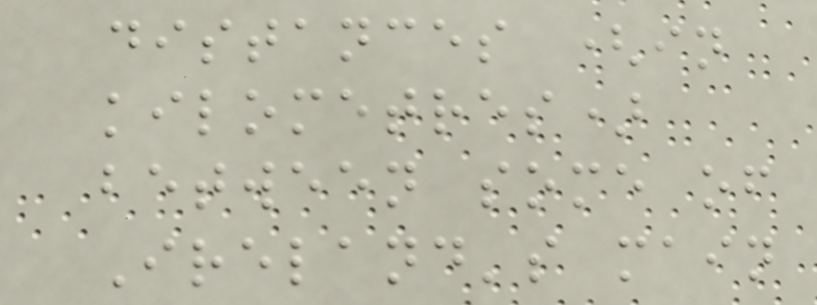distances (in
kilometres)
between some of
Ireland's main
